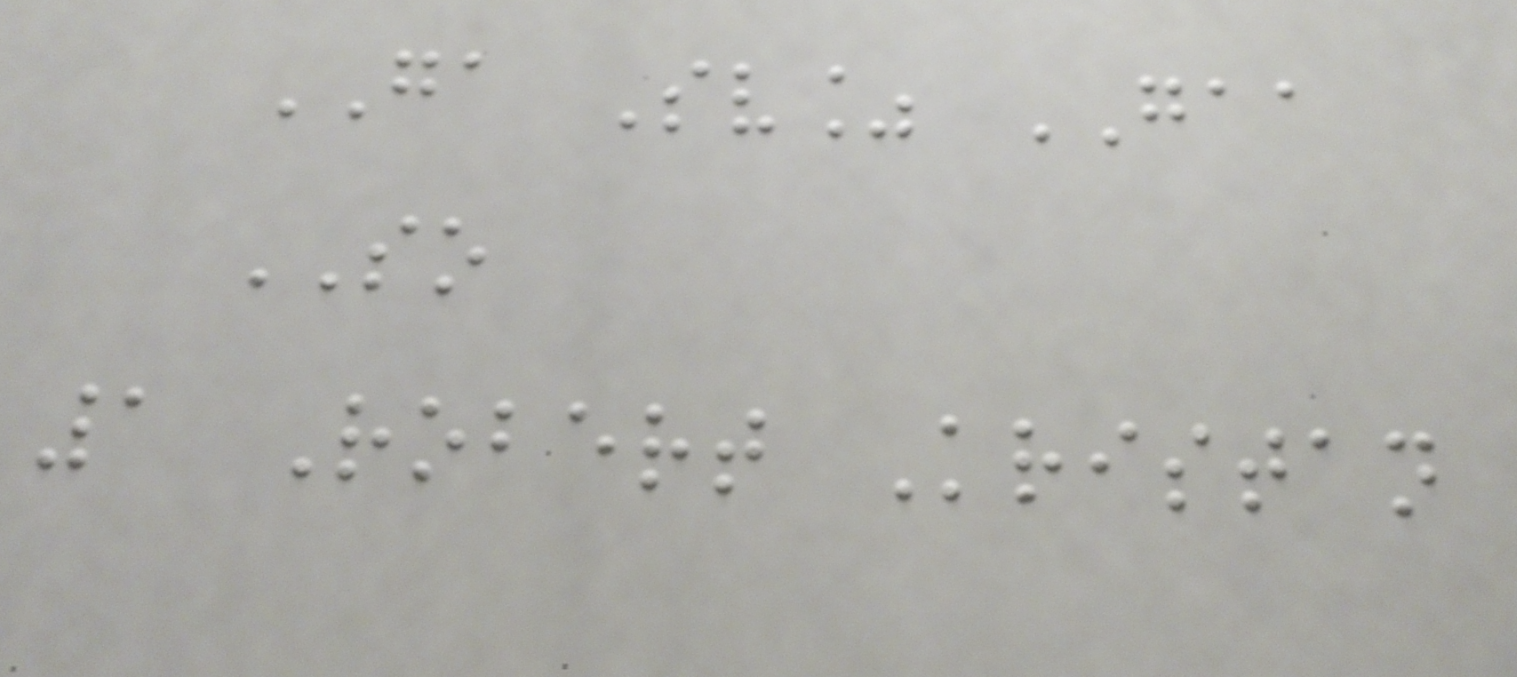GA Sv% GAA
SO
1 Robert Kristan
